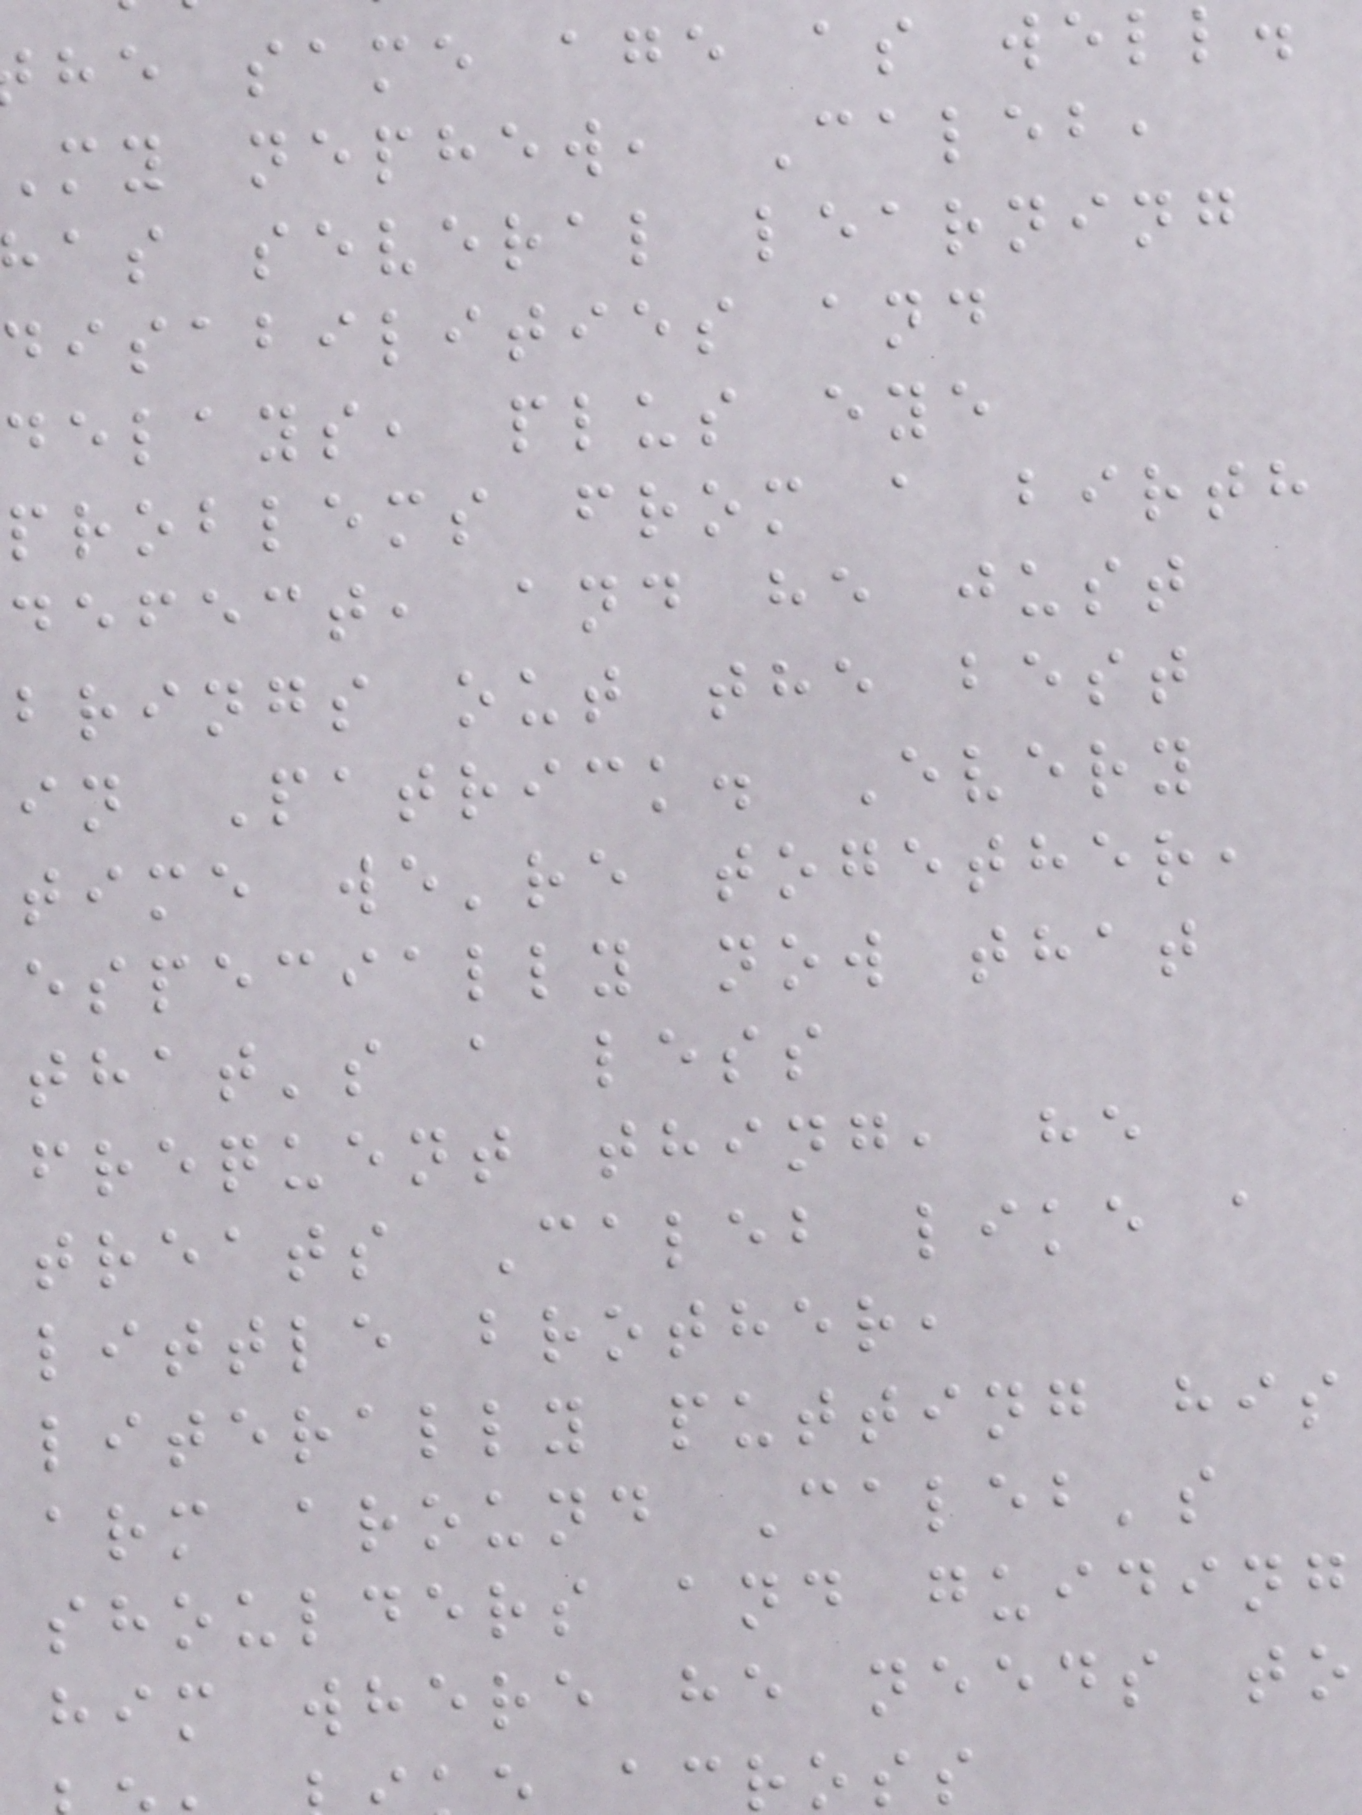he same age as well.
my nephew, Caleb,
as several learning
disabilities and
delays, plus eye
problems from a birth
defect, and he just
brings out the best
in Patrick. Every
time we're together,
especially now that
that's a less
frequent thing, he
treats Caleb like a
little brother,
literally putting his
arm around Caleb's
shoulders and guiding
him where he needs to
cross
